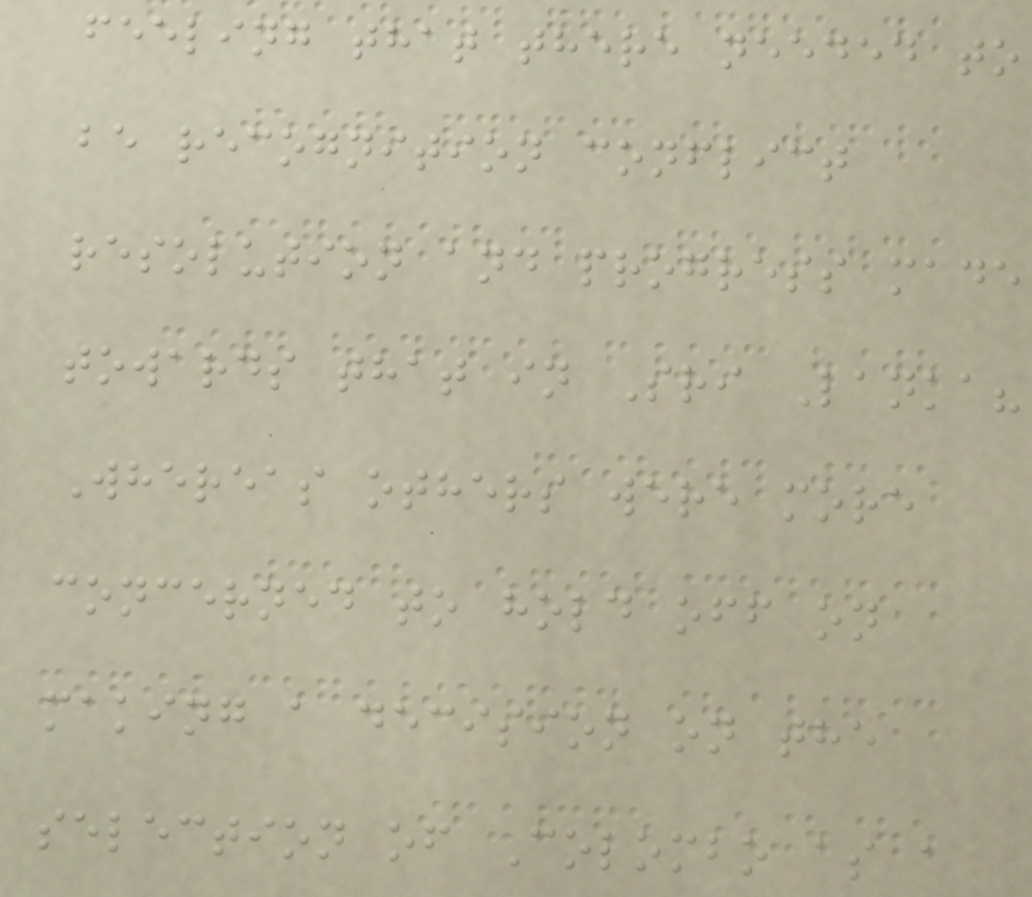feeling that there needed to
be recognition conflict
resolution and progress made
towards that in Sri Lanka?
Whereas others were more
concerned to hold off on
making a decision on the
selection of Colombo as a
